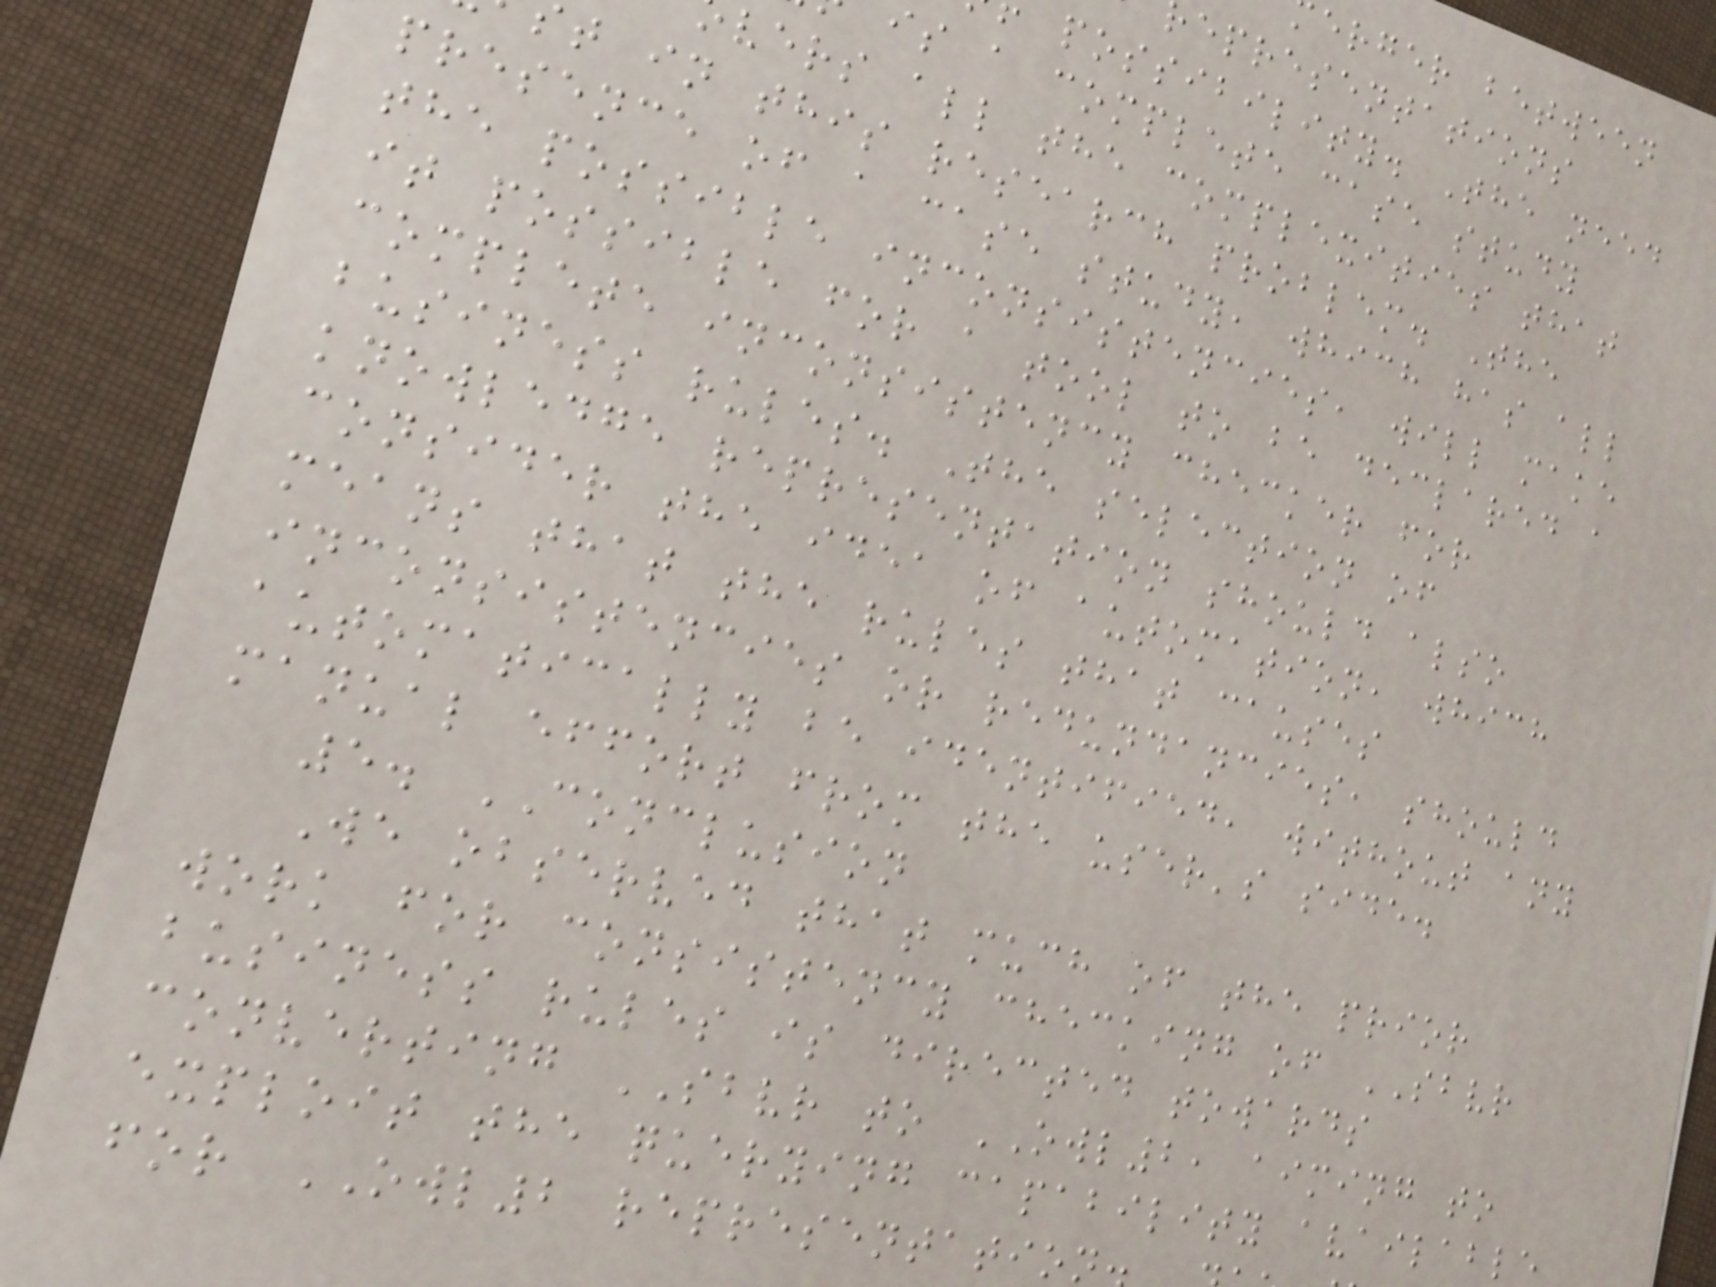erger between
epresentations
possibility. The need
is a complete case study
vers all the complexities that
t in this research problem. The
presence of a case study, which has all
the possible inconsistencies, will make
it possible for a tool to be declared a
complete inconsistency checker for
business rules. The selection of
knowledge representation should also
consider the idea of automation, which
means that the rules that causes
inconsistencies or redundancies, should
automatically be identified, without any
manual effort from the user's side.
5. CONCLUSION
We observed that much of the prior
work for consistency checking of SBVR
business rules is directed towards
converting SBVR to OWL2, aiming to
exploit the querying capability available
for OWL2 representation
